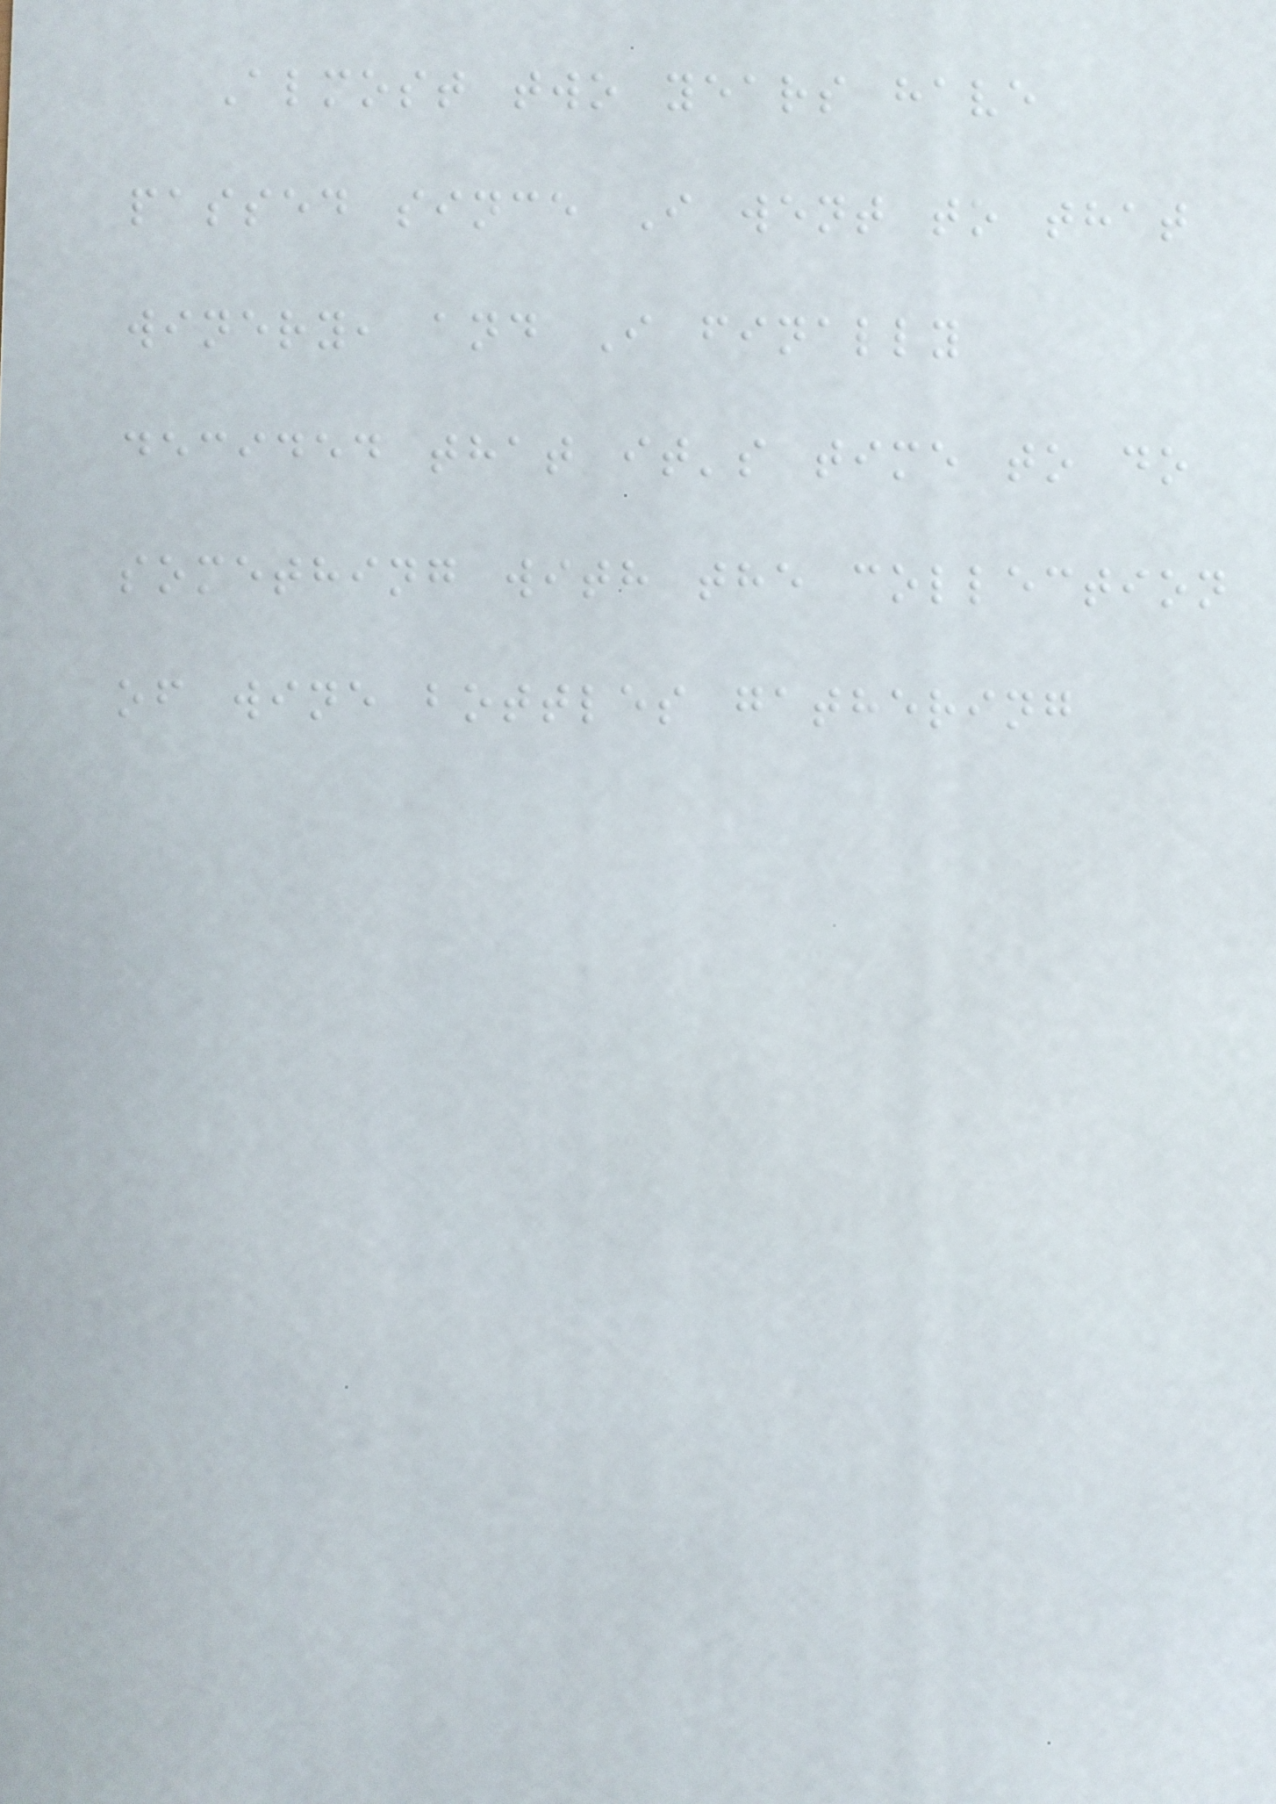Almost two years have
passed since I went to that
winery, and I finally
decided that it's time to do
something with the collection
of wine bottles gathering
